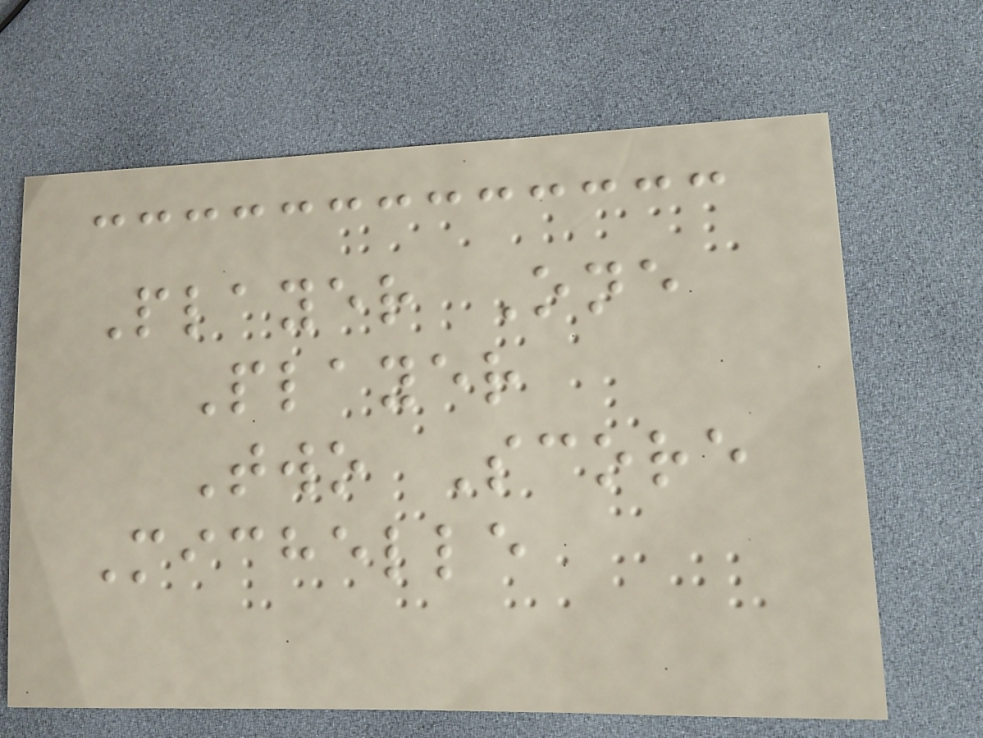Player One
Player
Two Score
Michelle
